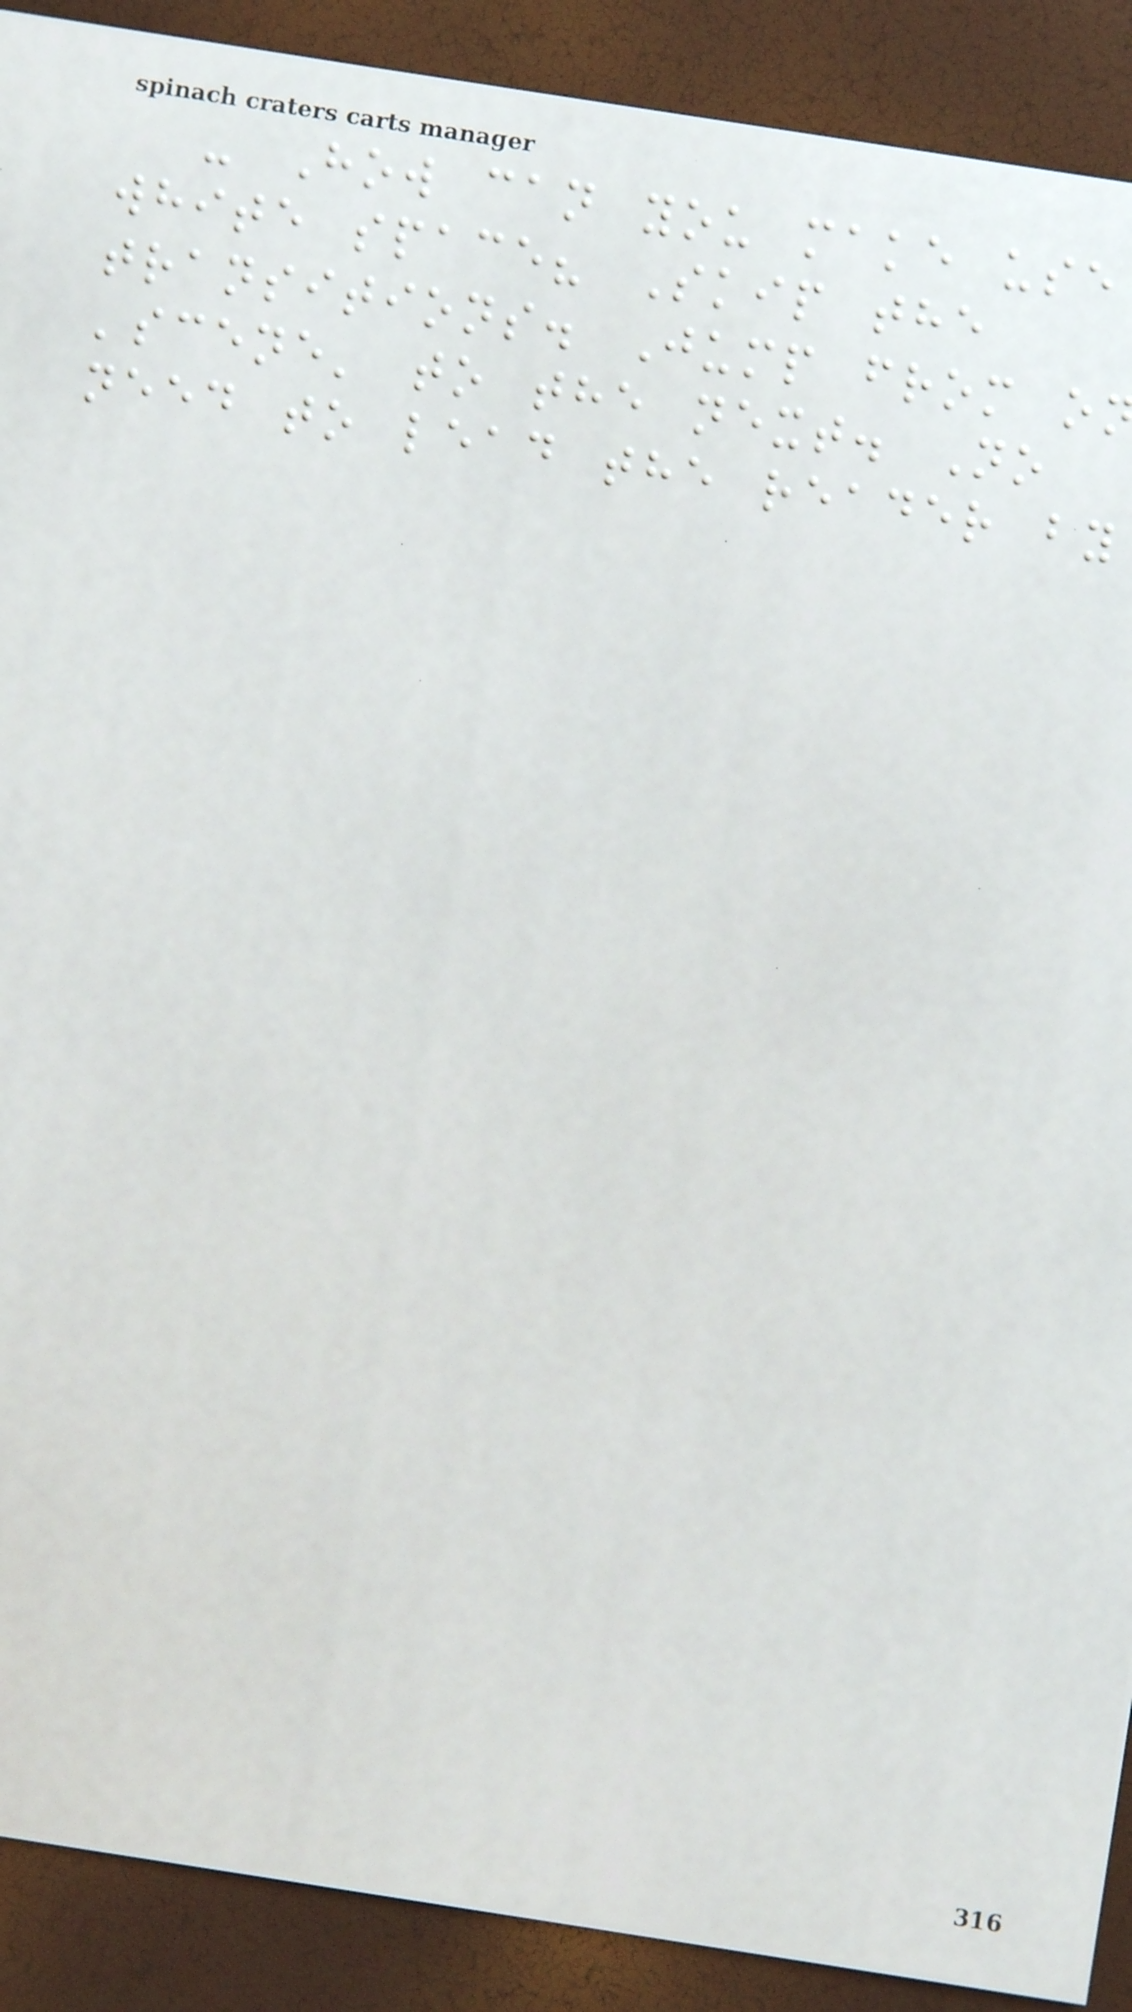- How can you make use
white space? Skip the
transitions. Jump from o
'scene' to the next. No
need to lead the reader by
